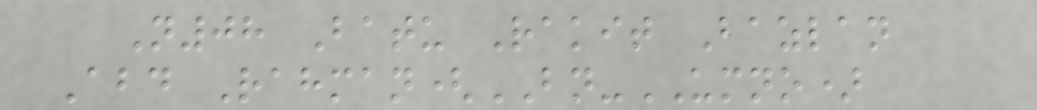N08 Batu Rakit Bazlan
Abd Rahman(BN-UMNO)
